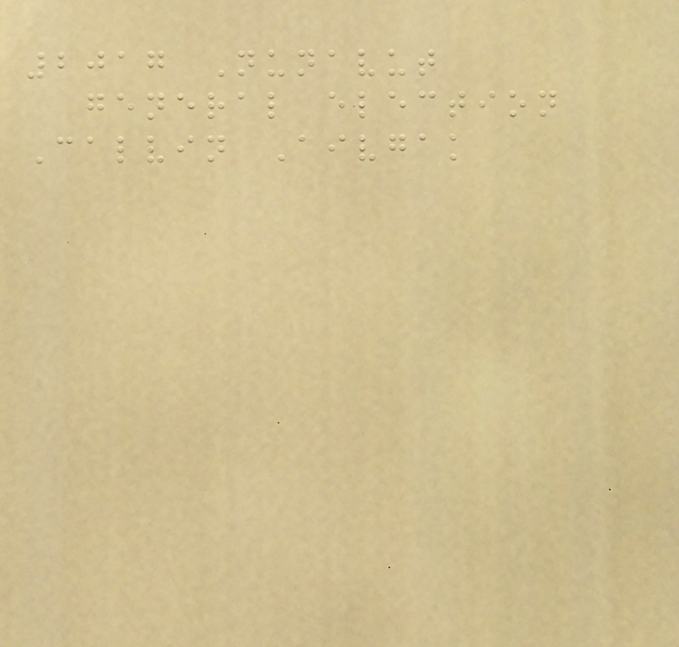2017 Nunavut
general election
Calvin Aivgak
